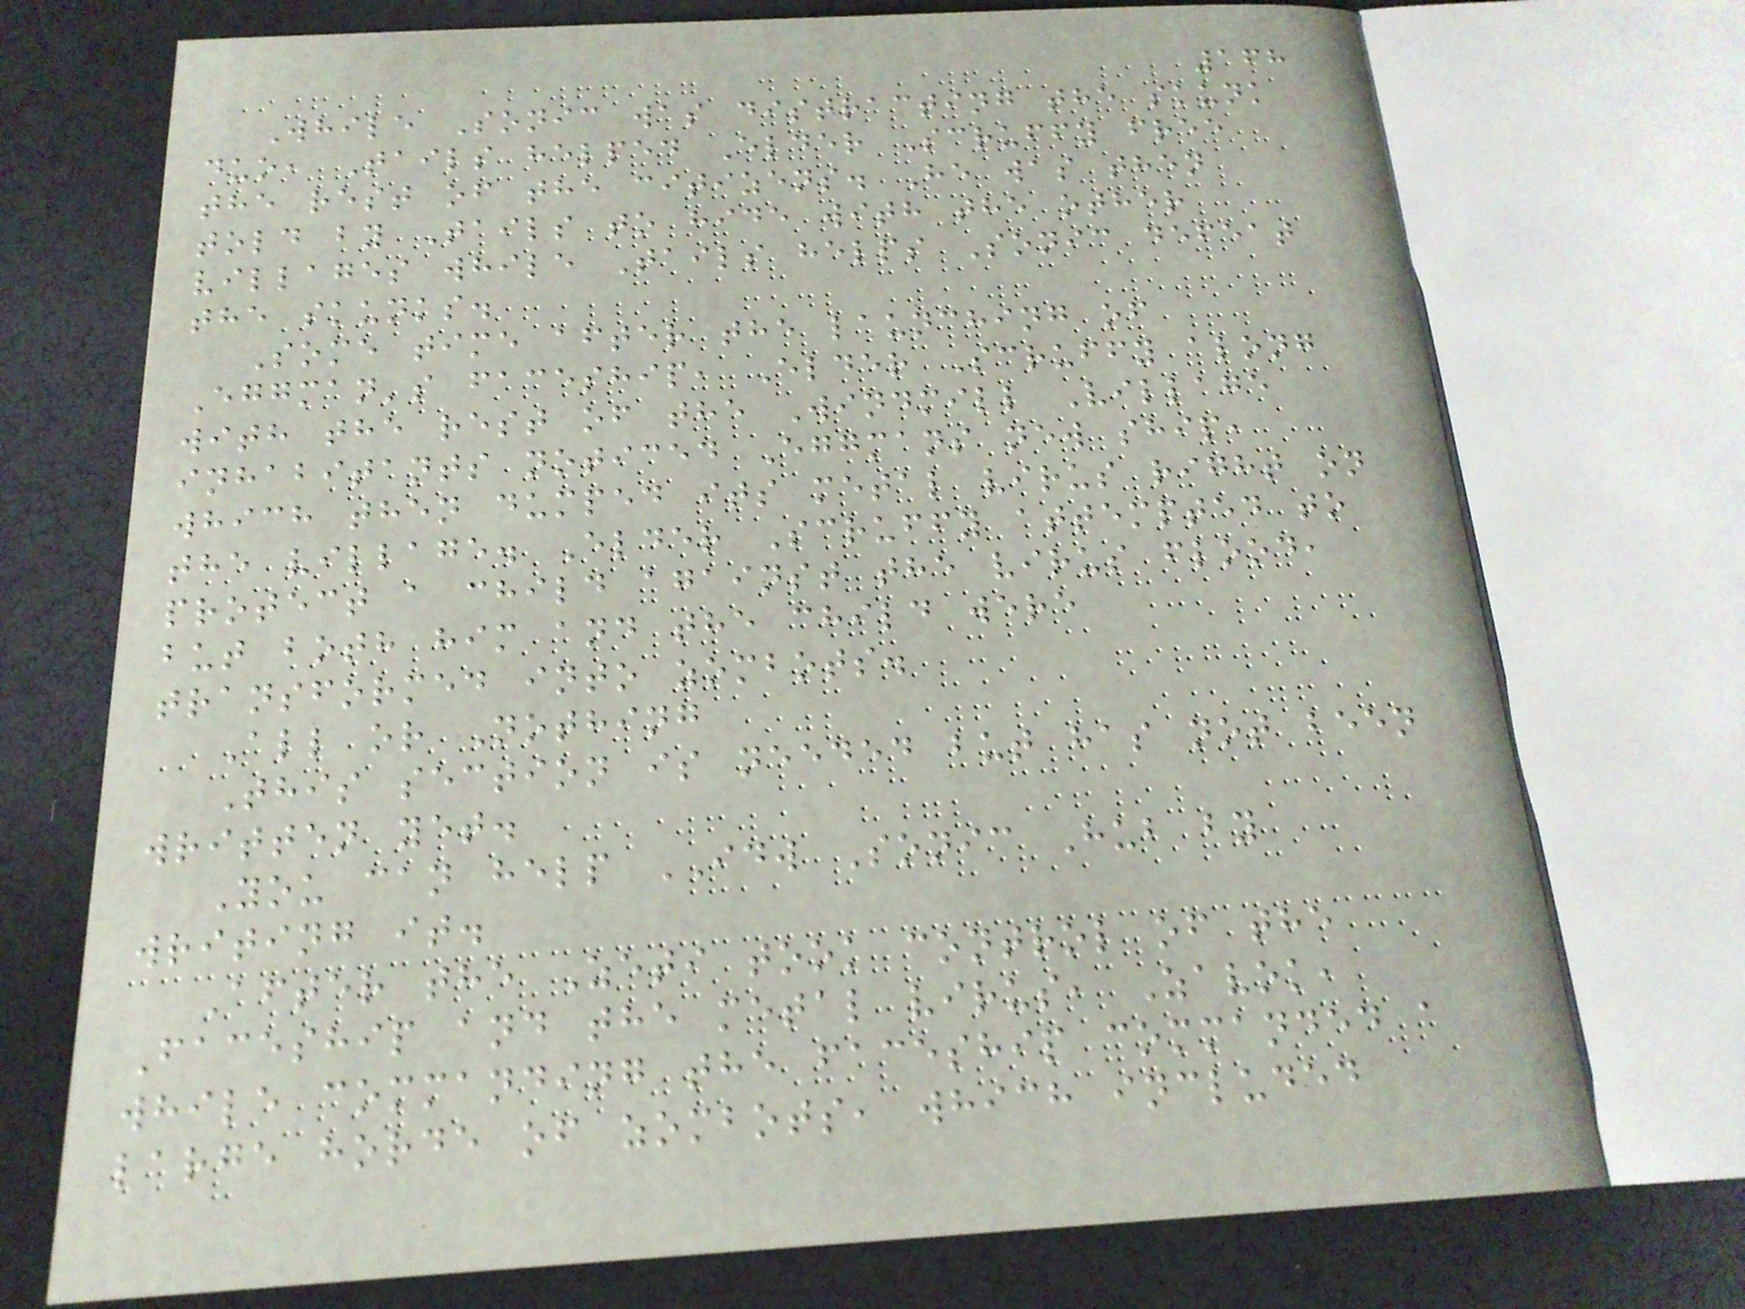168
While Sonic was distracting the skunk
duo, Tails helped Elder Scruffy free
the rest of the citizens. He was then
told by Tails to hide with the other
villages while Tails helps Sonic defeat
the skunks.
Some time after the launching of
Eggman's faceship, Elder Scruffy along
with the rest of the Windmill Village
inhabitants noticed Eggmans new ship,
which then dumped its metal virus right on
the village. Elder Scruffy attempted to
protect a child against the virus flood,
but both him and the child were
transformed into zombots.
All or Nothing
This section is needed but has not been
written yet.
You can help IDW Sonic Hub by
writing it.
After the Zeti took control of the
Faceship and the metal virus, Zavok,
while commanding the faceship commanded a
large horde of zombots, which included
